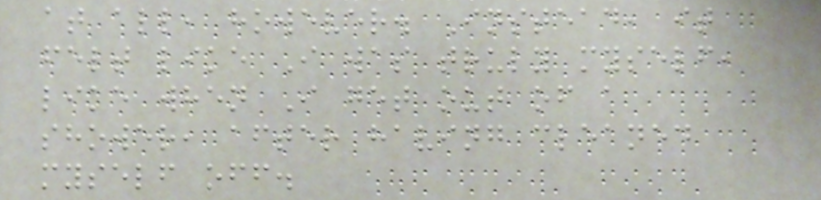at all, however. Instead, it
felt like I was truly myself,
like when I get out of a
shower, after having cleaned
myself off.
